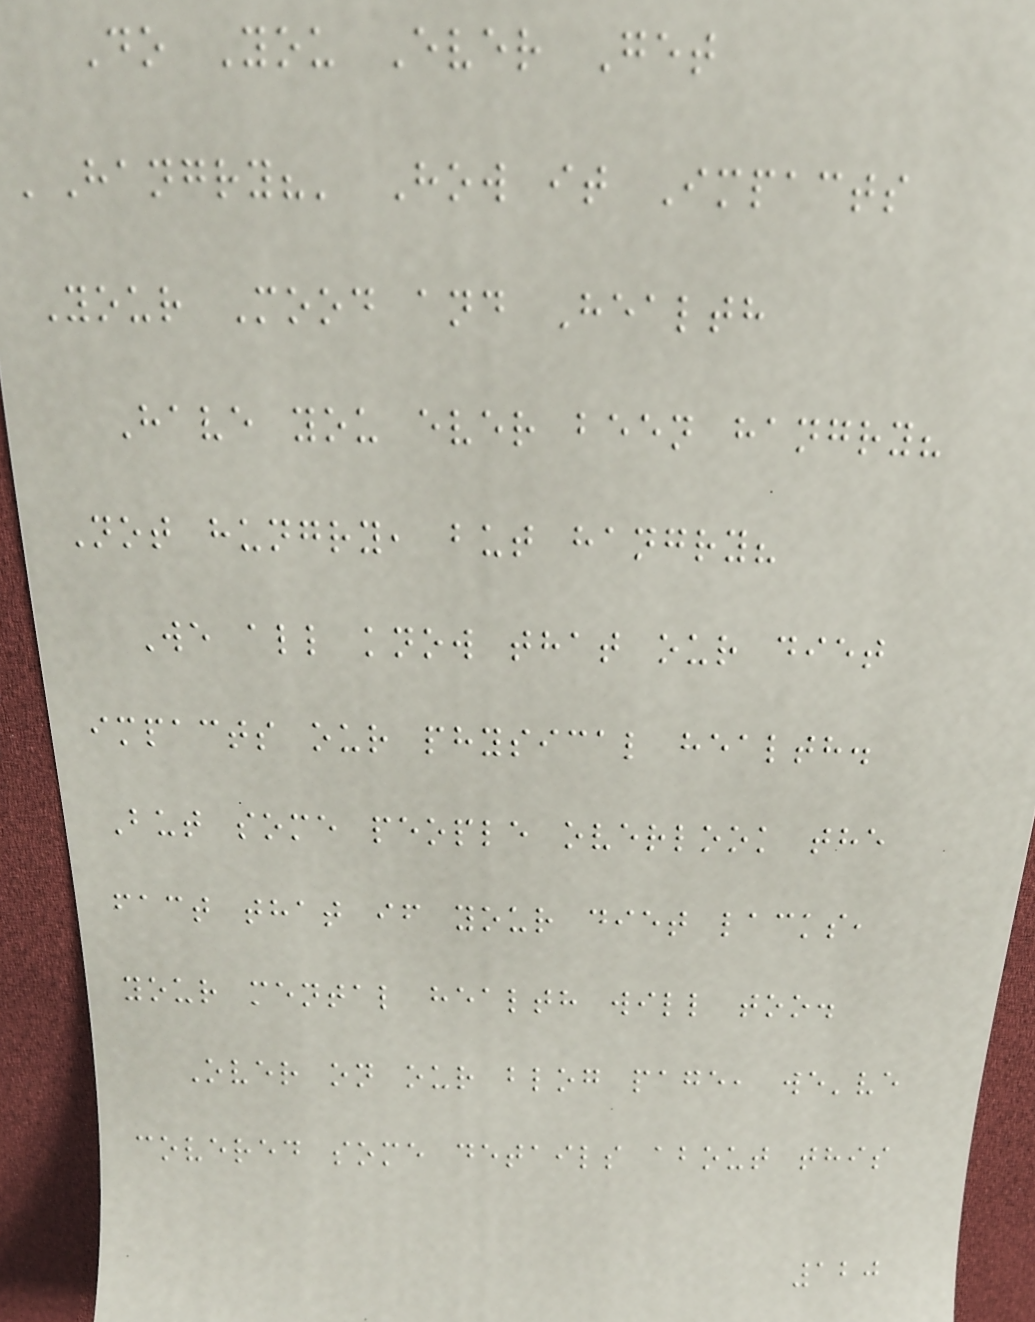Do You Ever Get
'Hangry?' How it Impacts
Your Mood and Health
Have you ever been hangry?
Not hungry, but hangry?
We all know that our diet
impacts our physical health.
But some people overlook the
fact that if your diet lacks,
your mental health will too.
Over on our blog page, we've
covered some details about this
120
